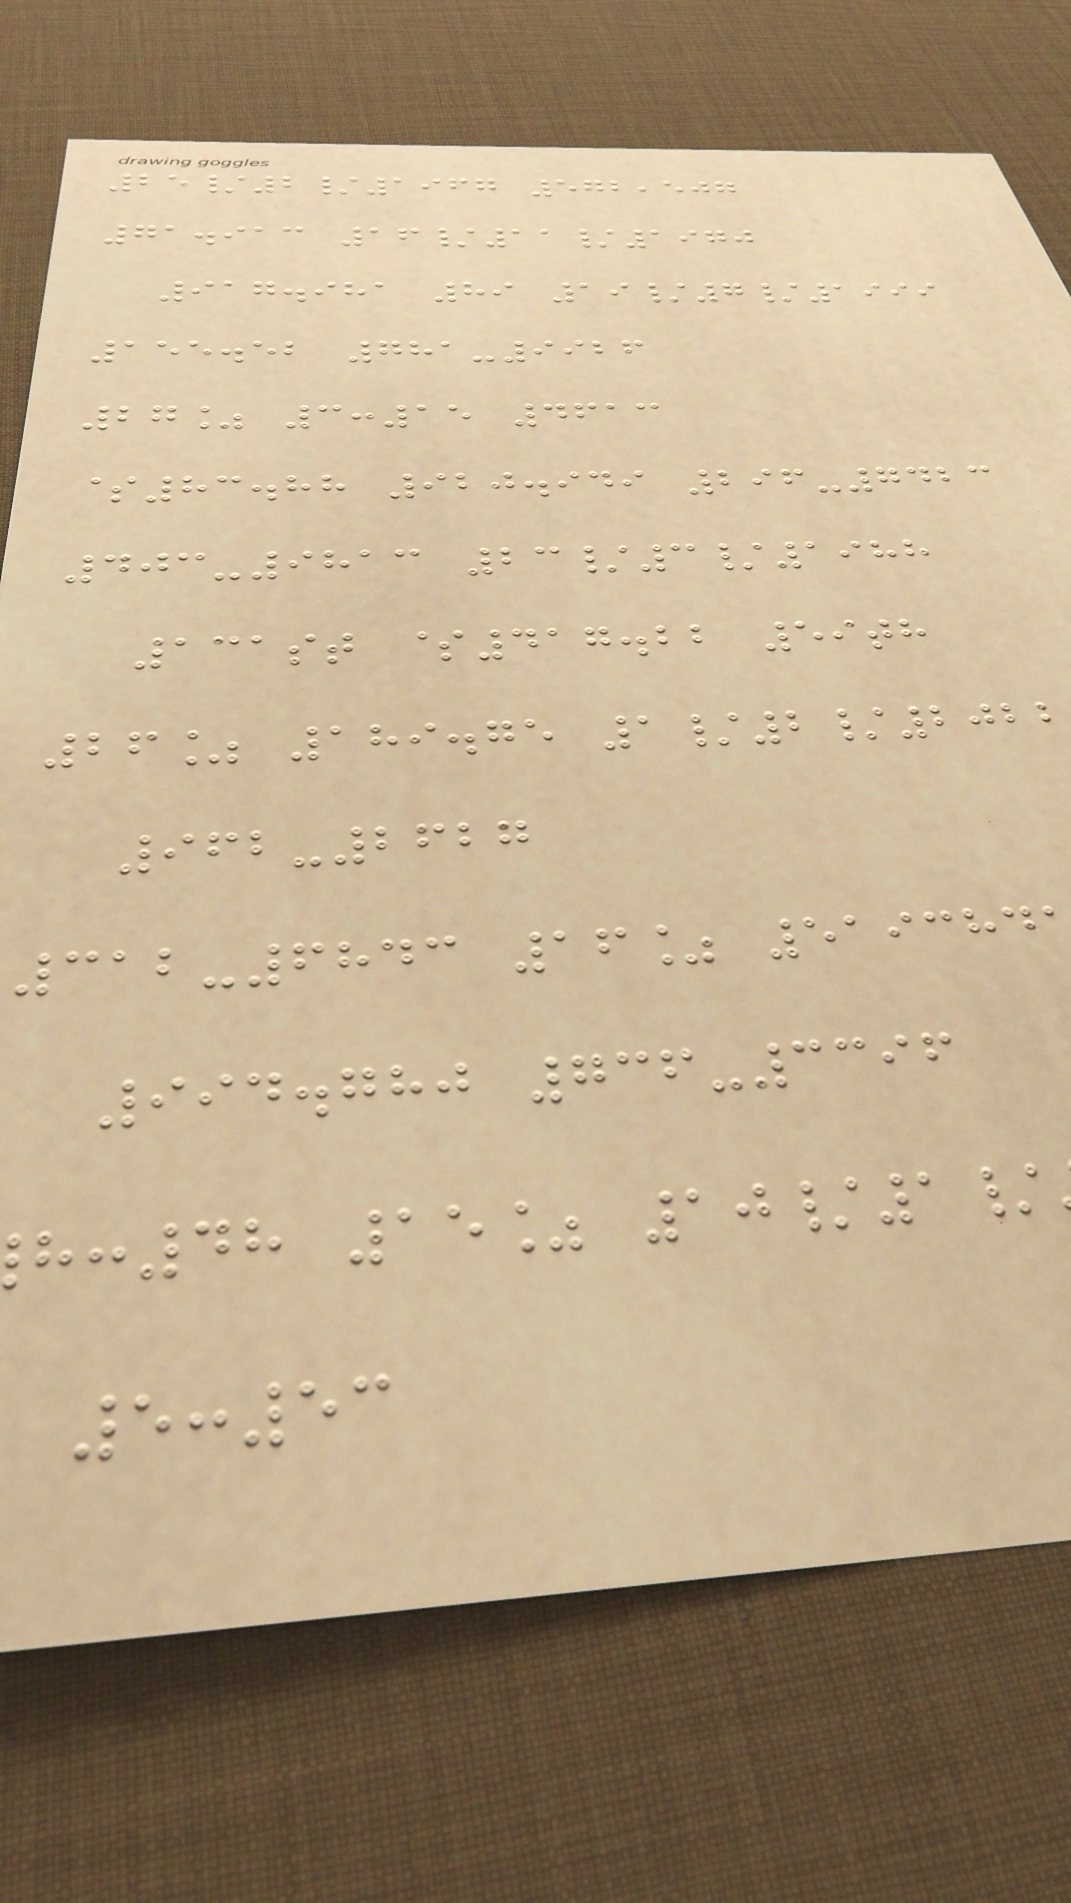25/2/1967 572,507
71.913 16/11/1970
917.981 89 19/7/1999
155.52 781-9926
27% 3:15 4613
$83.88 920.949 296-7423
403-9813 23/3/1988
131st $417.22 59th
26% 189.75 1/2/2022
962-2627
312-6843 16% 519384
994.780 736-3396
:48 15% 10/1/
5:53
